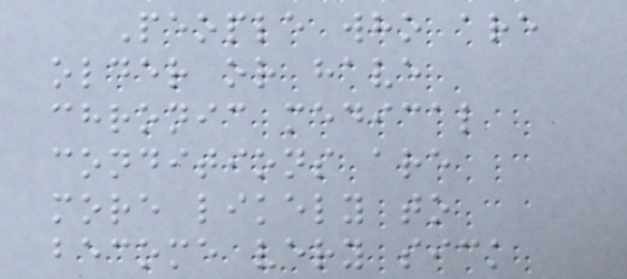People who are
older or have
chronic medical
conditions are
more likely to
become very sick
